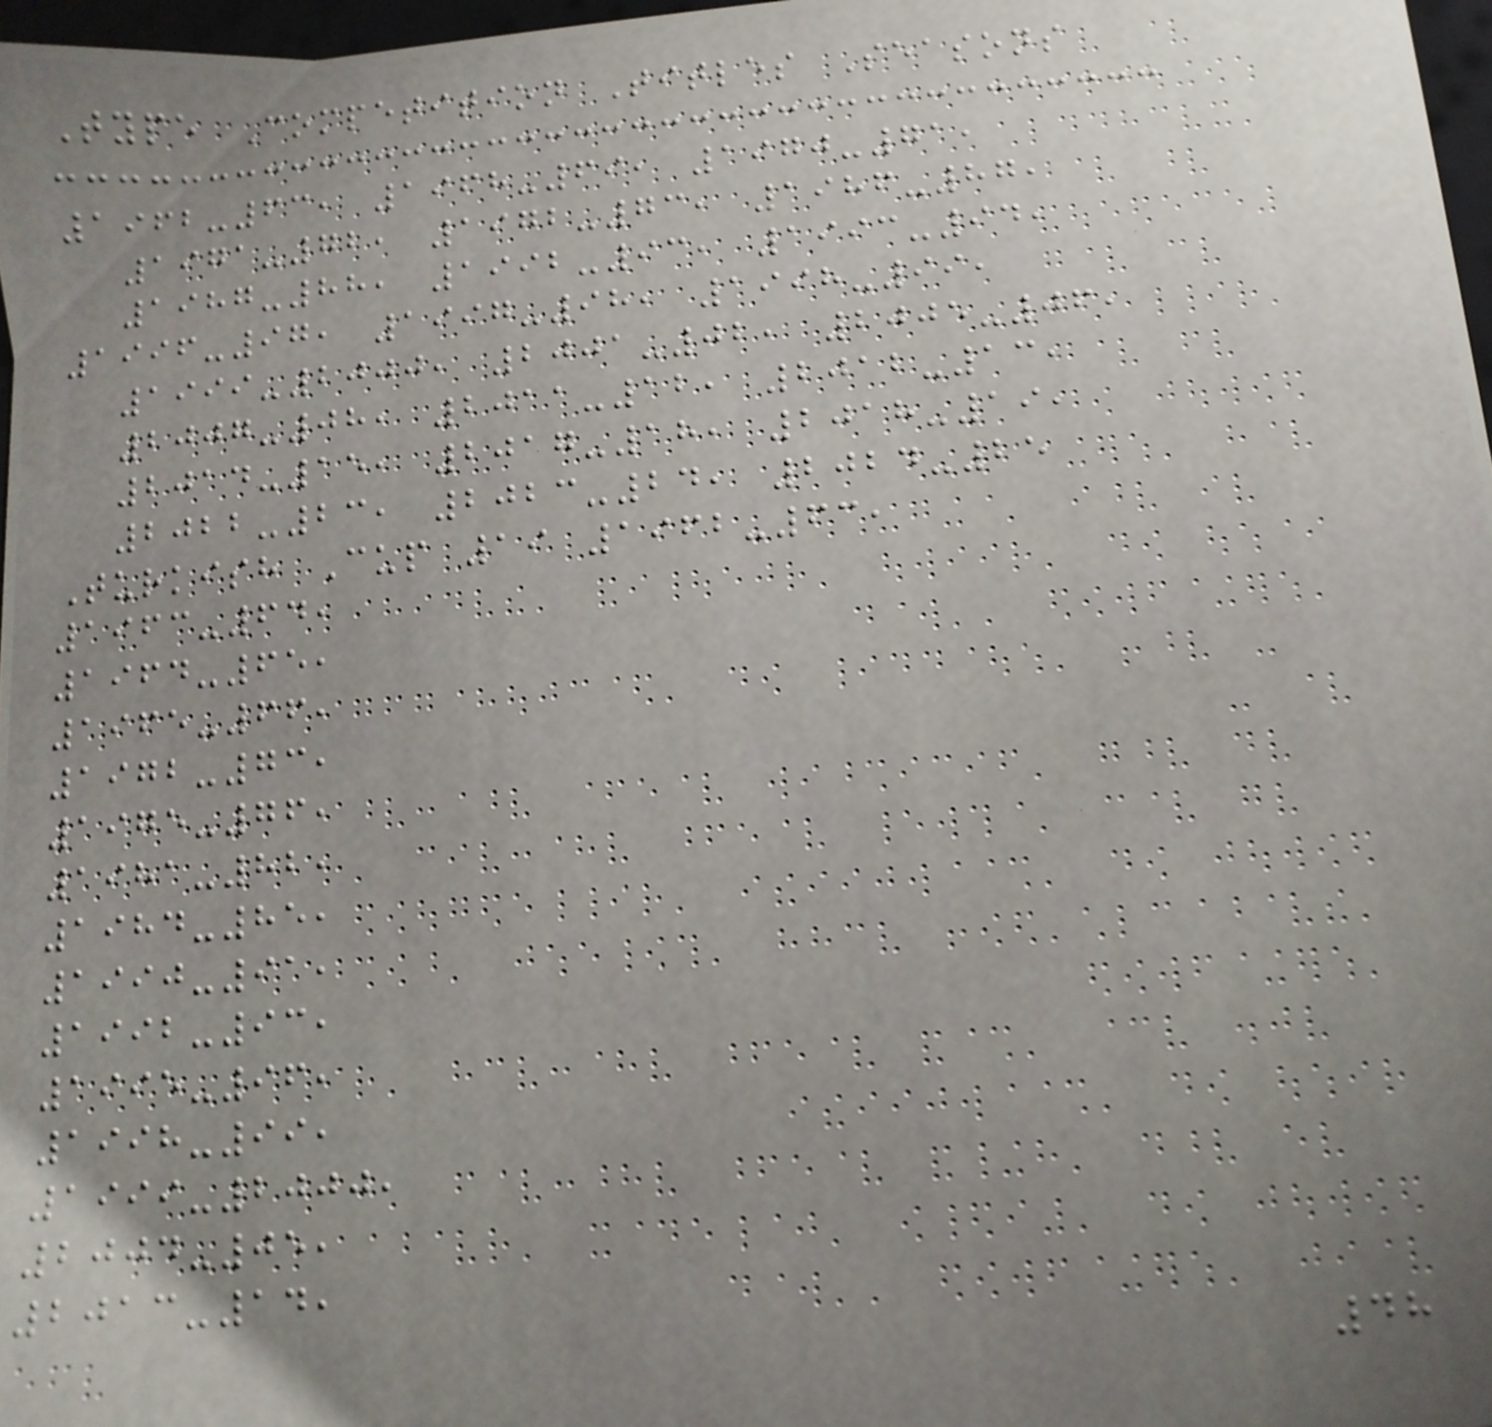Type Competition Titles Seasons
1962-63, 1968-69, 1970-71,
1971-72, 1972-73, 1986-87,
1987-88, 1992-93, 1993-94,
1996-97, 1997-98, 1998-99,
1999-2000, 2001-02, 2005-06,
2007-08, 2011-12, 2012-13,
2014-15, 2017-18, 2018-19,
2022-23, 2023-24, 2024-25
Turkish Cup 19 1962-63,
1963-64,
1964-65,
1965-66,
1972-73,
1975-76,
1981-82,
1984-85,
1990-91,
1992-93,
1995-96,
1998-99,
1999-2000,
2004-05,
2013-14,
48
